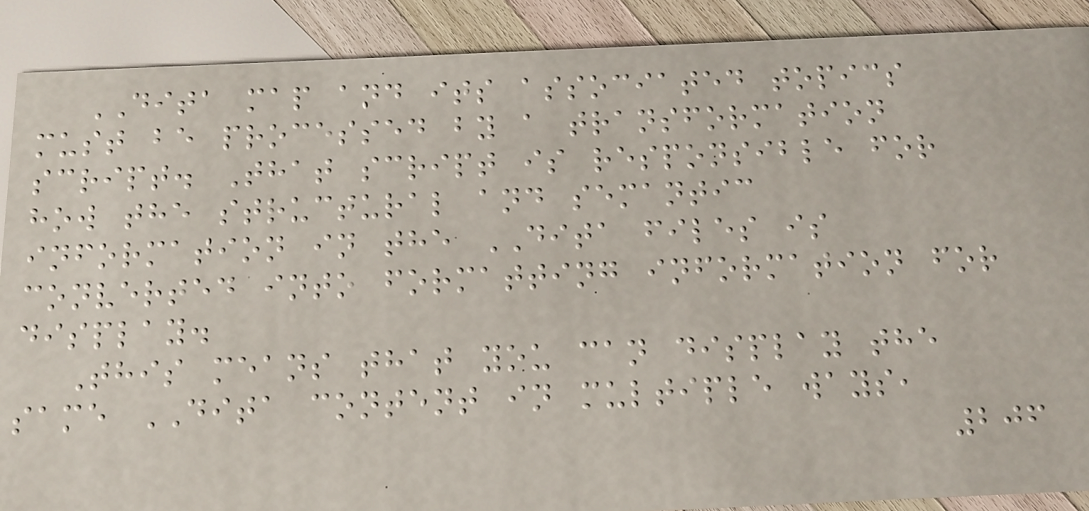DITA map and its associated topics
must be processed by a transformation
script. That script is responsible for
how the structural and semantic
information in the DITA files is
converted into formatting information for
display.
This means that you can display the
same DITA content in multiple ways,
206
